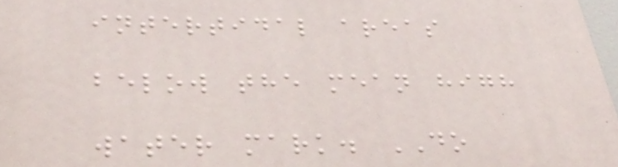intertidal areas
below the mean high
water mark. DO
